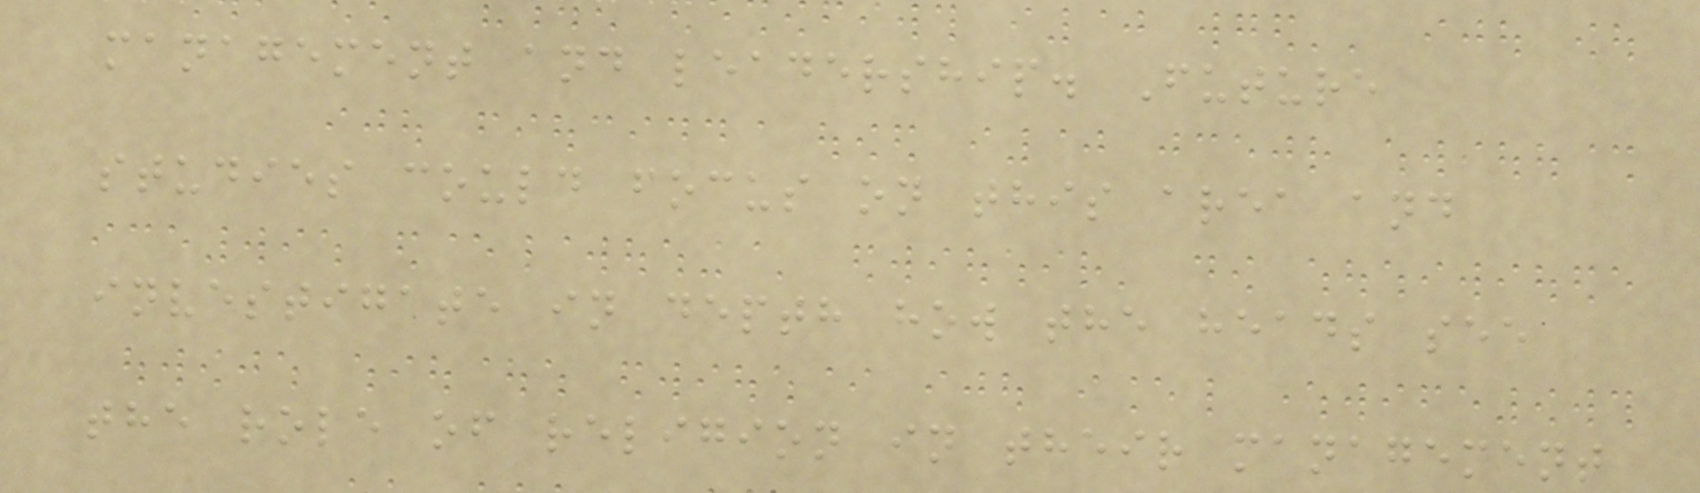management and leadership. Future
studies could focus on this area and
investigate in depth how the heads see
the role of religion in their management
